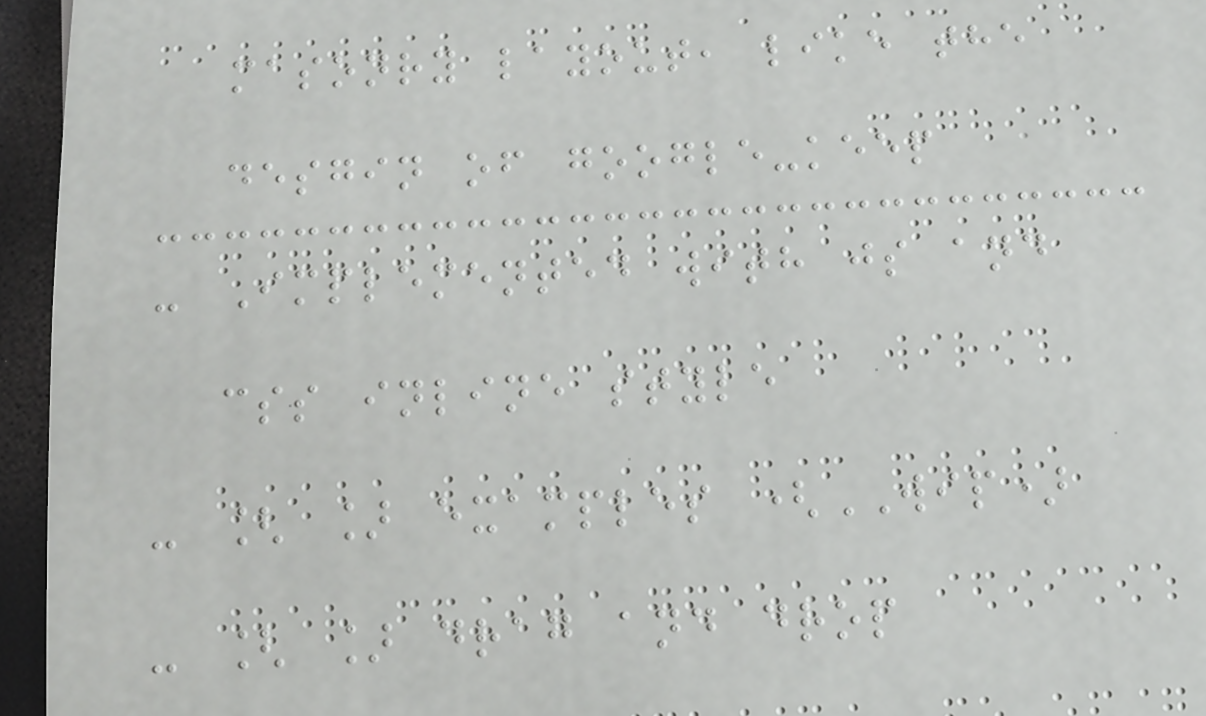masonry layout, like the
desgin of google-keep
- Implemented with js and
css inline style
- [ ] examples (WIP)
- [ ] drag and drop
